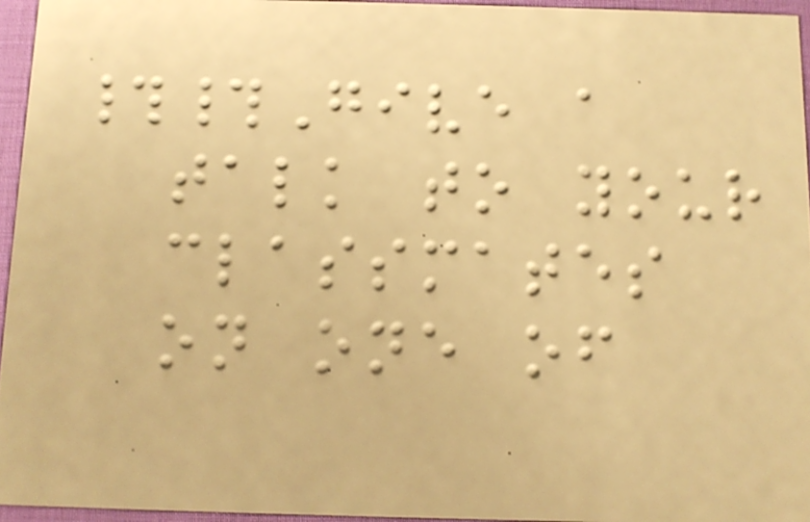##Give a
talk to your
classmates
on one of
